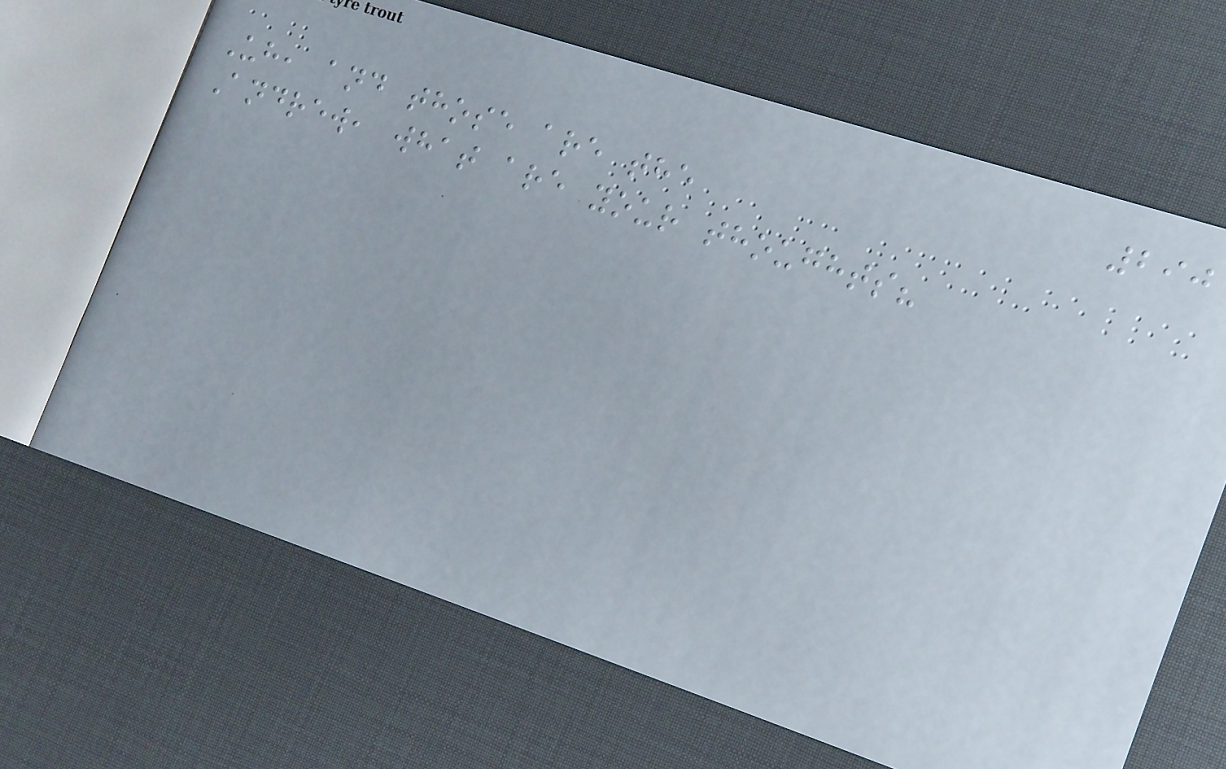290
Uh, and those are the
Andrew, what are your thoughts?
